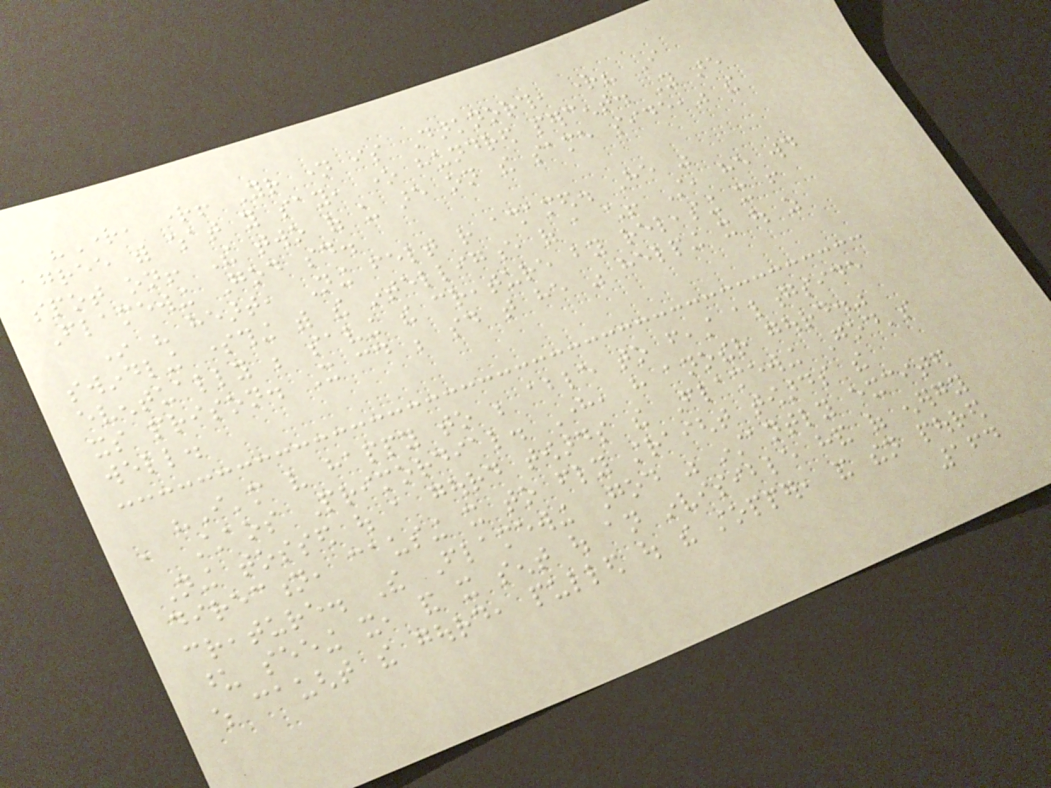"Right, right! Your name is Darknorth, right? I
agree with what you say, one hundred percent. You are
spot on! The two of us are on the same side," the
Flamewing God said.
In his heart, Ning felt rather ashamed. He was
swindling something with the intelligence of a child! Still, he would
eventually be saving the creature by releasing it from
its prison. It could be said that he was helping it out as
well.
"I'm very happy to be able to feast alongside
a Chaos Primordial. Here, have another gourd."
Ning tossed out a gourd towards the Flamewing God's
direction, causing it to fly straight towards the
creature. The Flamewing God was instantly excited
upon seeing it, and it sent out an invisible hand of energy
which caught the gourd, pulled out the stopper, and then poured
164
